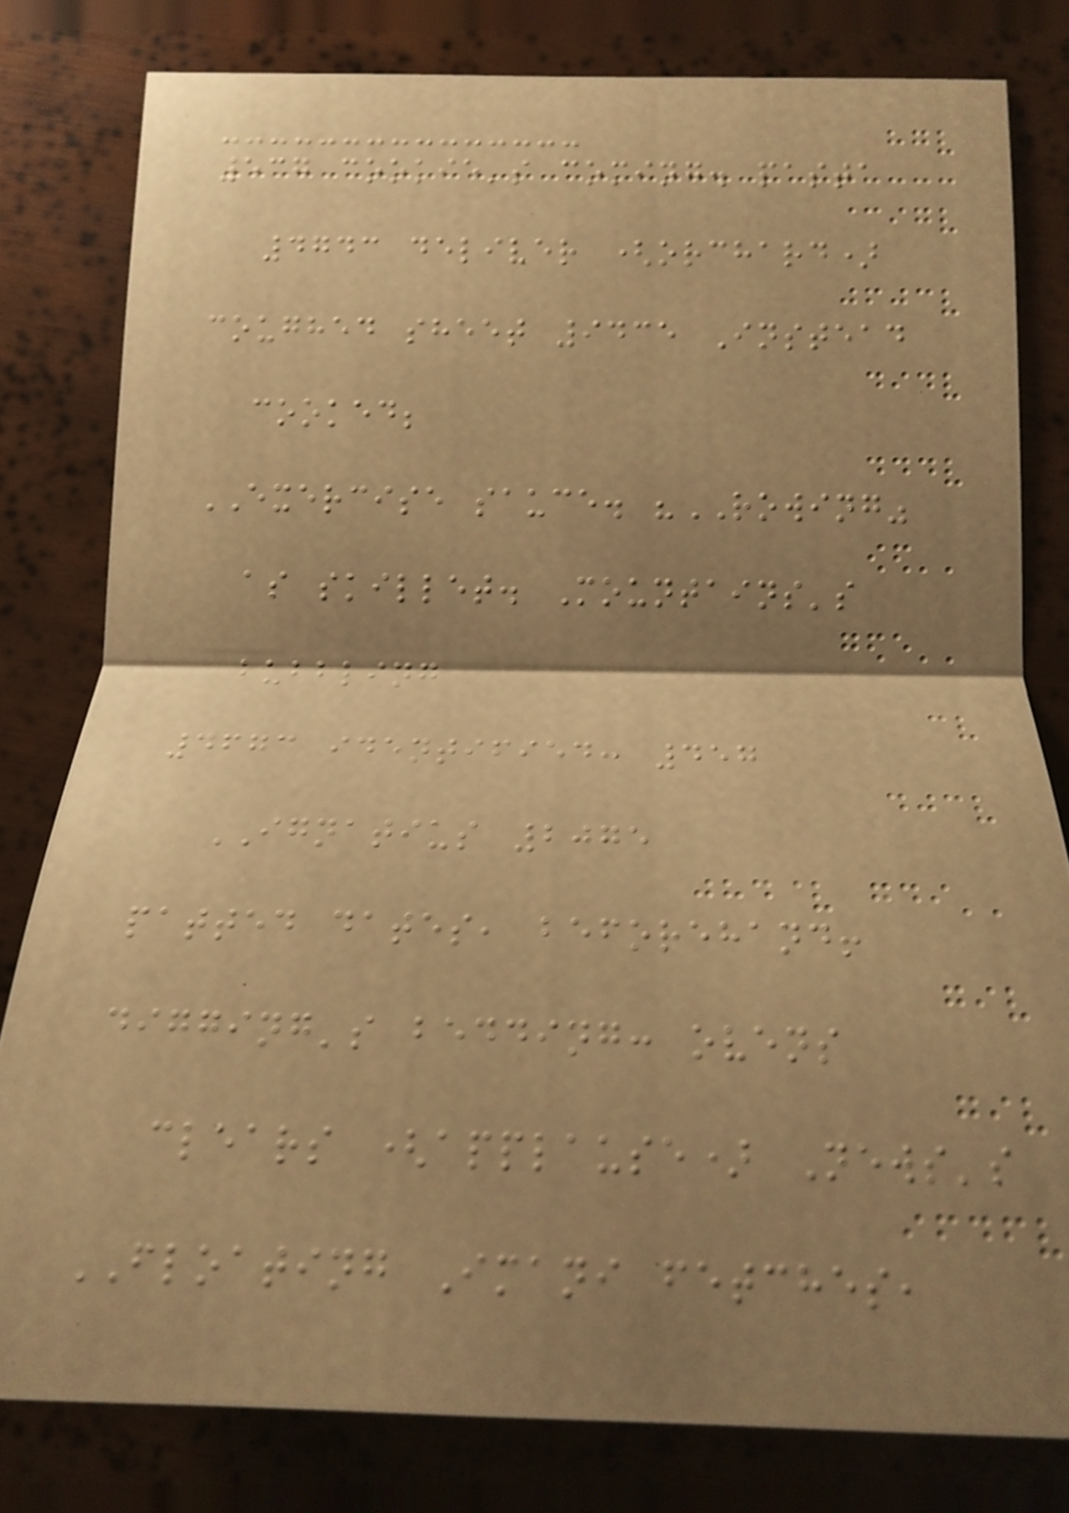537 cookie's coming. pasta
4743 deliver (orchard)
coughed sheet 9435 Instead
cooked;
EXERCISE sauce. "ROWING"
as skillet. Mountains's
bubbling
4673 identified: 457
IGNATIUS 2075
patted dates, beforehand!
digging's bedding: ovens
clears (applause) News's
FLOATING Imani fetches,
